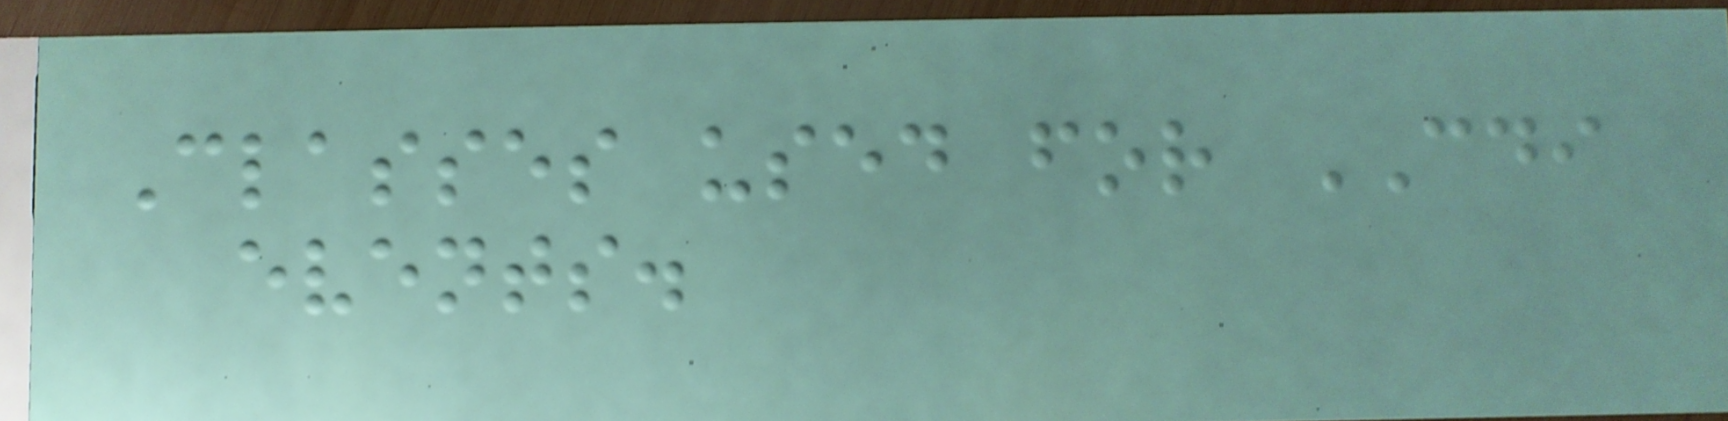Classes used for CDI
events.
